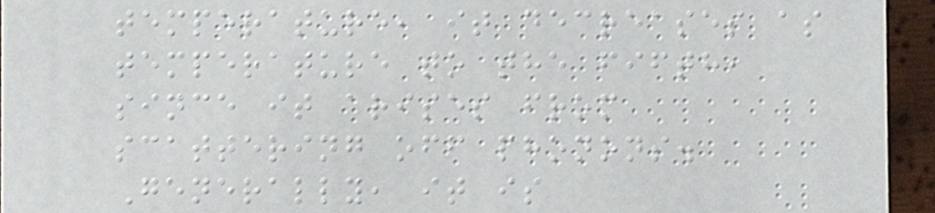temperature, it decreases as
temperature to the fifth,
since it arises from
scattering off phonons.
Generally, it is
